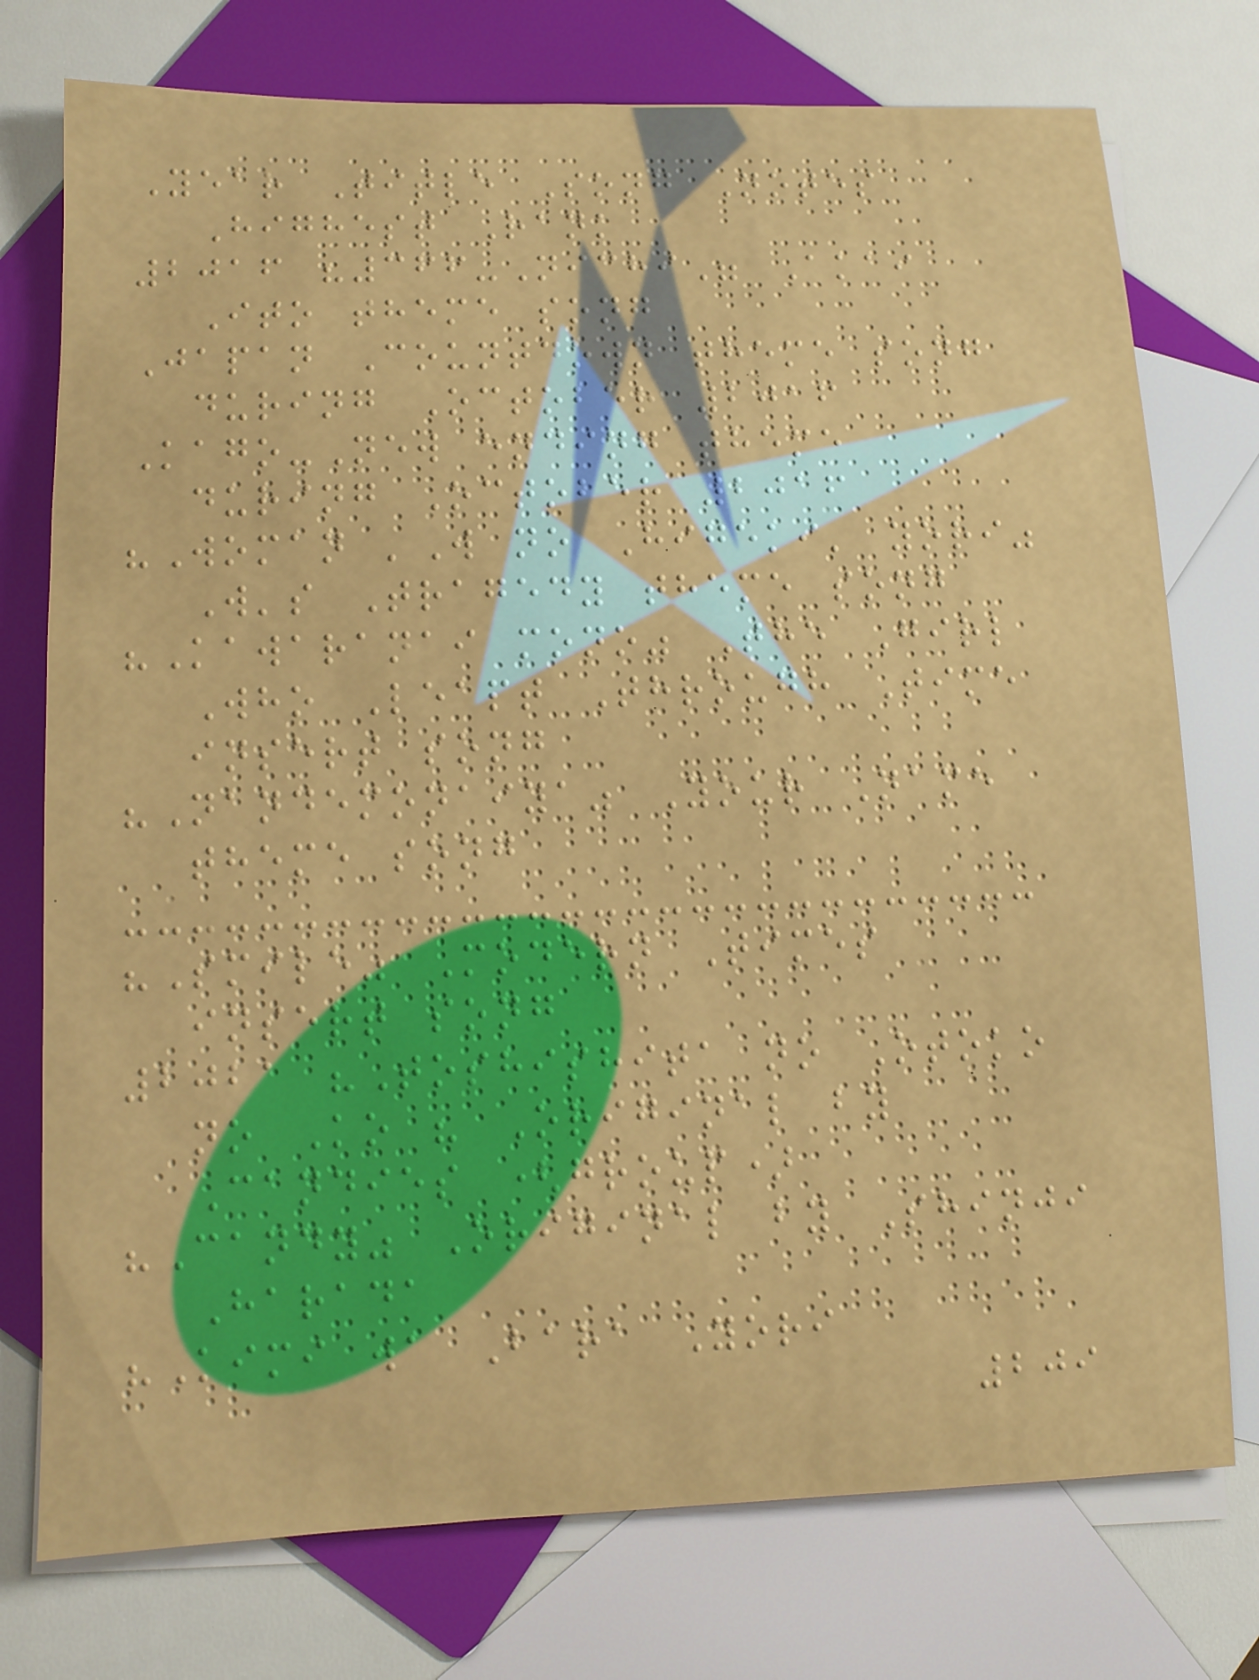Year Title Song Notes
Highest Rank
2016 "366-Nichi" Akai
Ito theme song
Japan Countdown theme song
during October 2016
Kago-New ending theme
during October 2016
"Woman 'W no Higeki' yori"
W's Tragedy theme song
"Kawaranai mono" The Girl
Who Leapt Through Time
insert song
"Nandemonaiya" Your Name
theme song
"Smile" Modern Times
insert song
2021 "Toshishita no Otoko
no Ko " Original by
Candies (group)
"Candy" Original by Shinji
Harada
"Kimi wa Bara Yori
209
